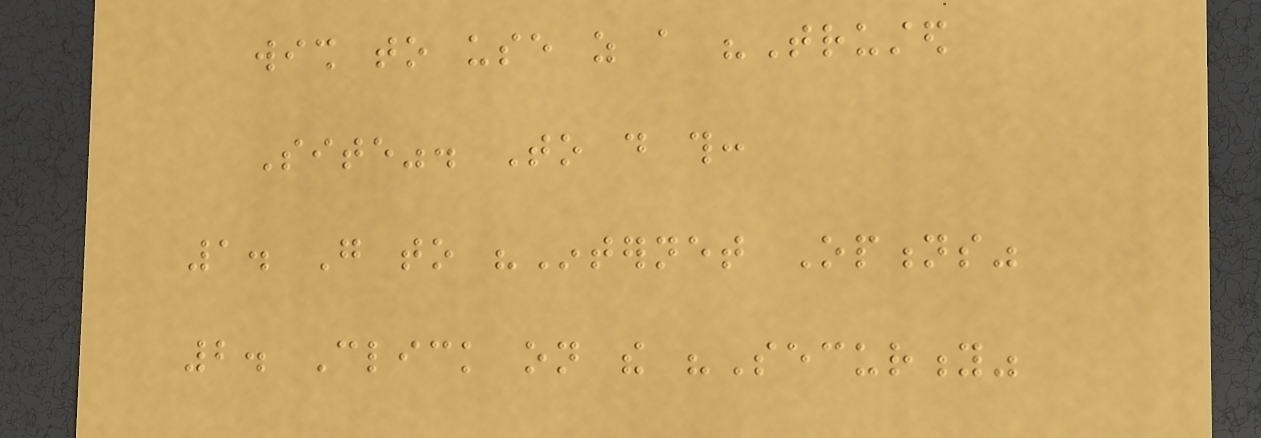wish to use as a "Trusted
Site". To do this:
1. Go to "Internet Options"
2. Click on the "Security"
